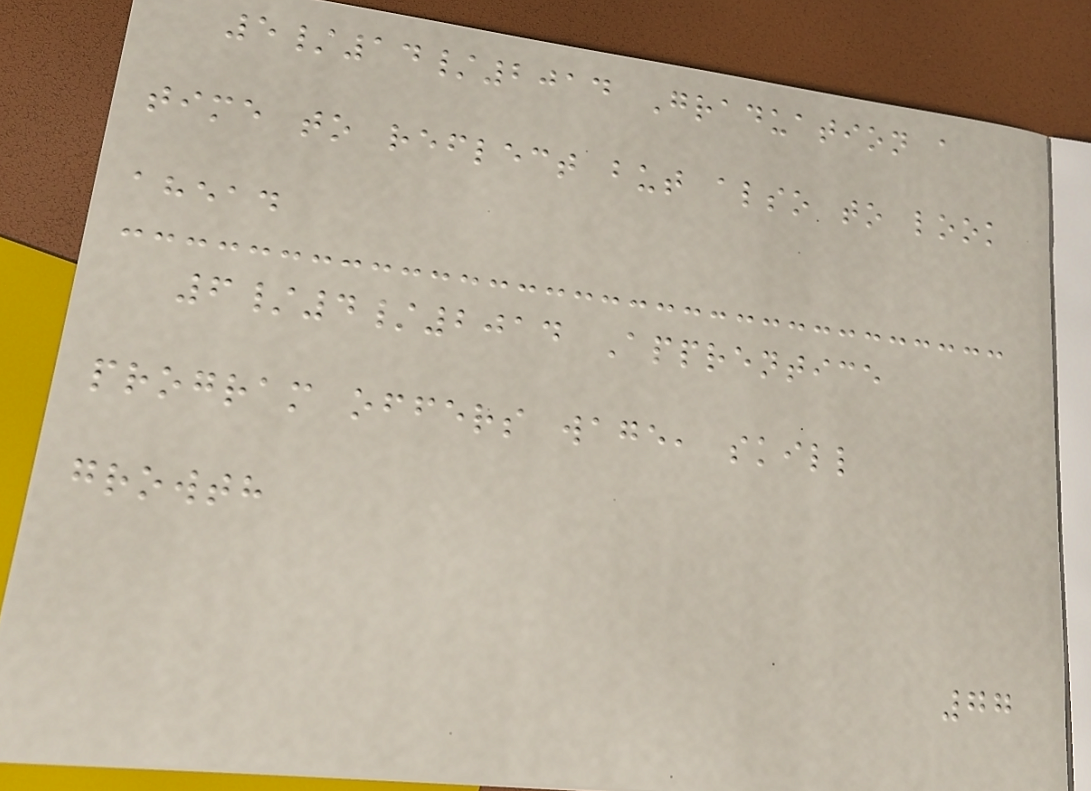5/14/2014 Graduation a
time to reflect but also to look
ahead
6/4/2014 Apprentice
program offers wage, skill
growth
77
